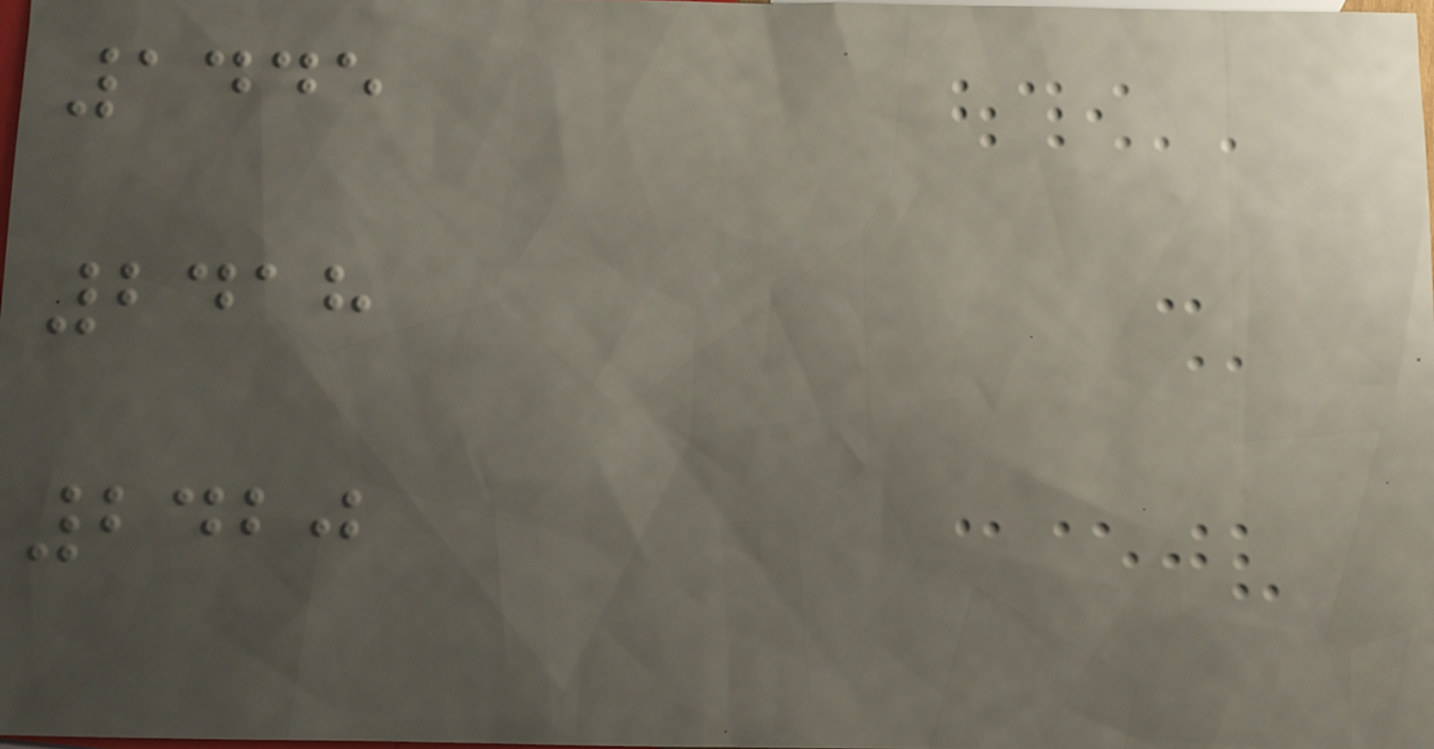1445
2418
2420
